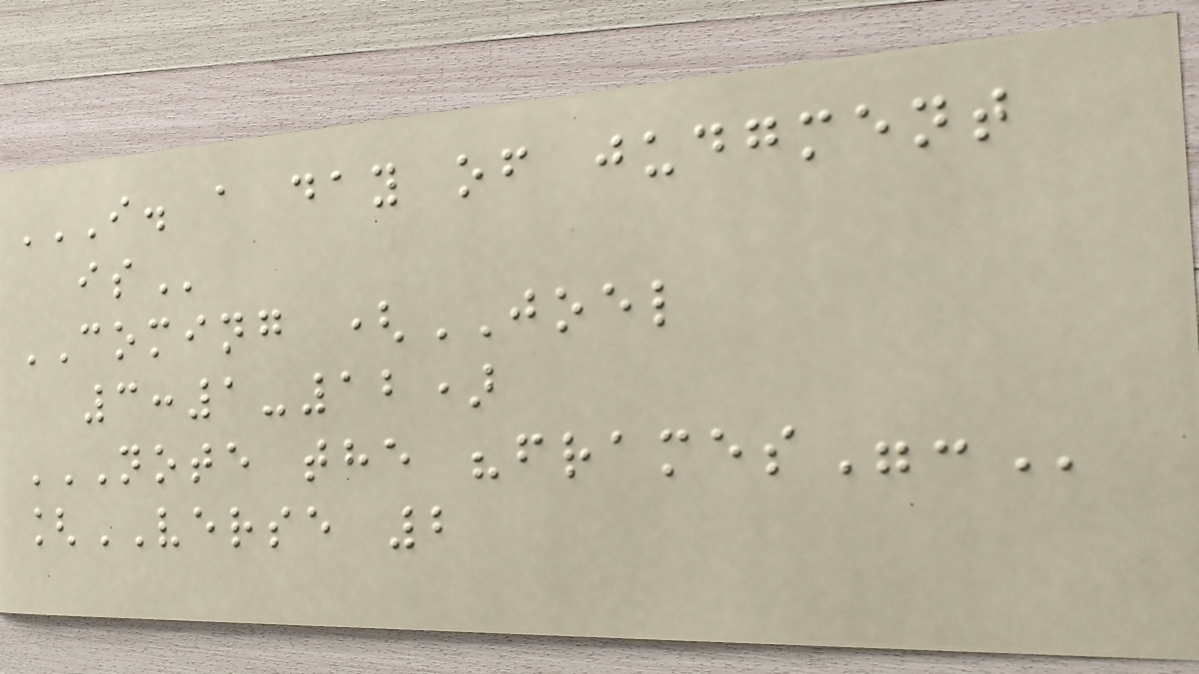I. A DAY OF JUDGMENT
IS
COMING (JOEL
3:1-12)
NOTE THE "FRAMES":
[VERSE 2
